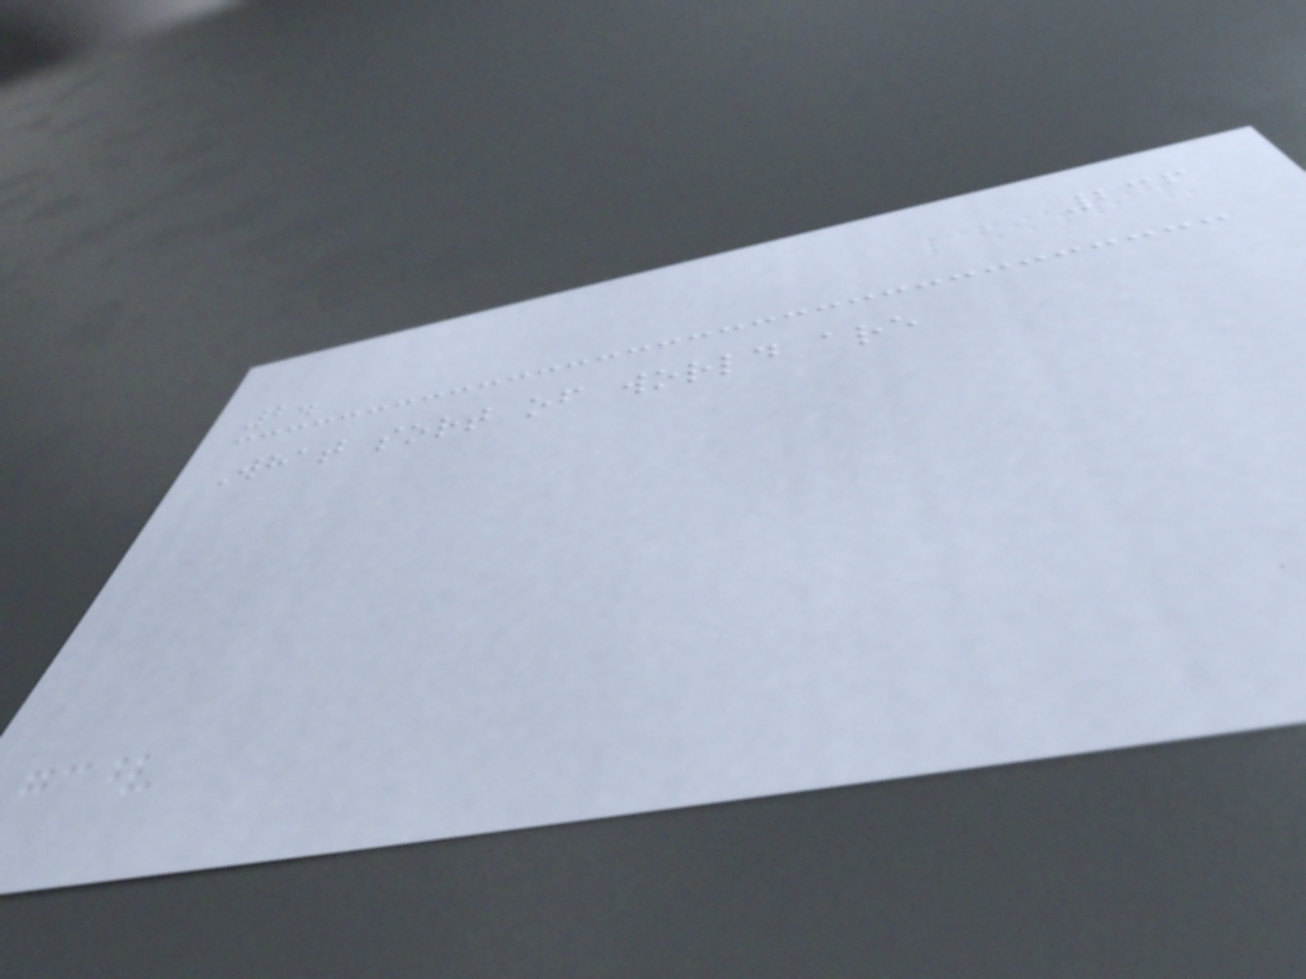236
2.
What sort of world are
